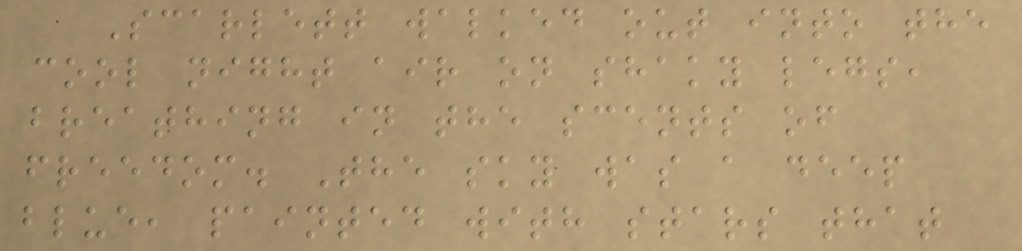Scarlett walked out into the
cool night air on shaky legs,
breathing in the scents of
freedom. The sky was a deep
blue, painted with stars that
